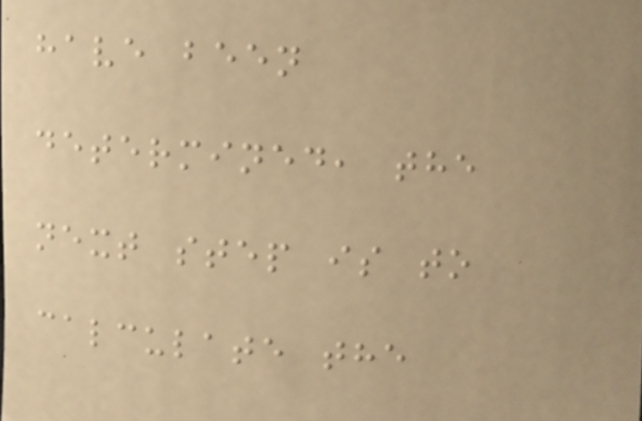have been
determined, the
next step is to
calculate the
